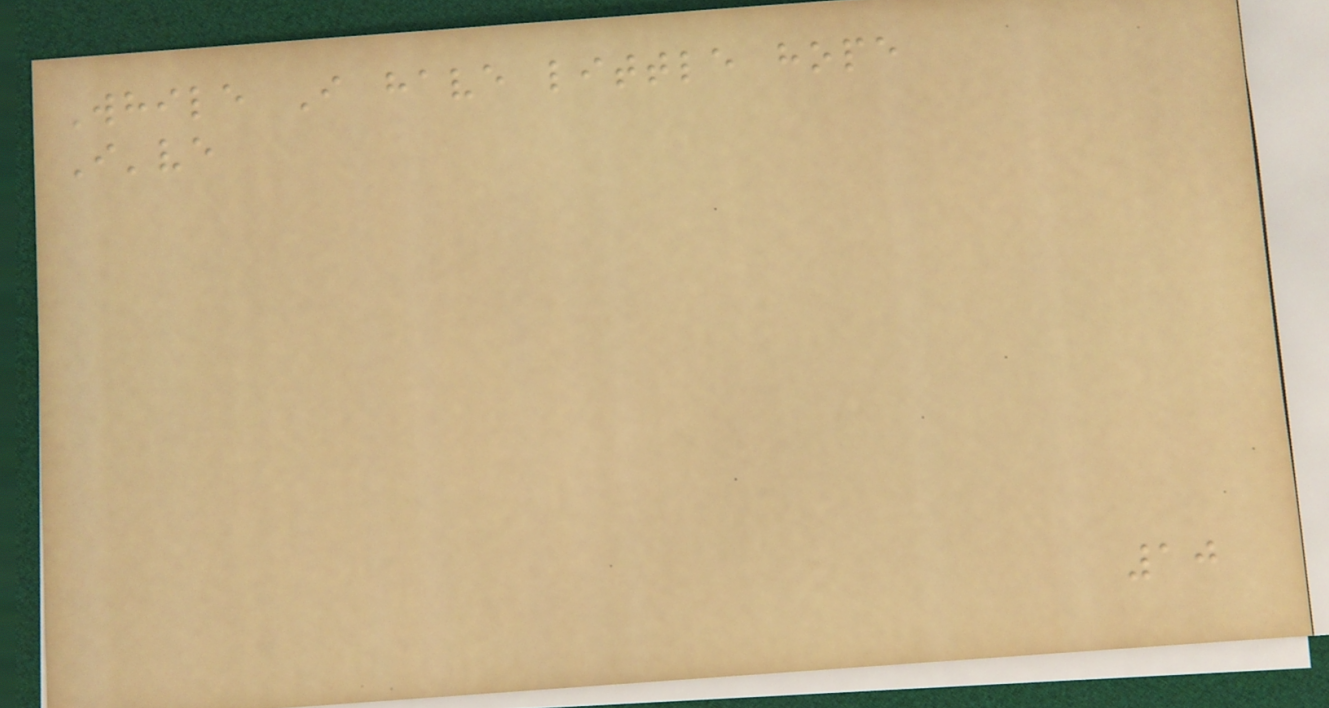While I have little hope
I've
10
